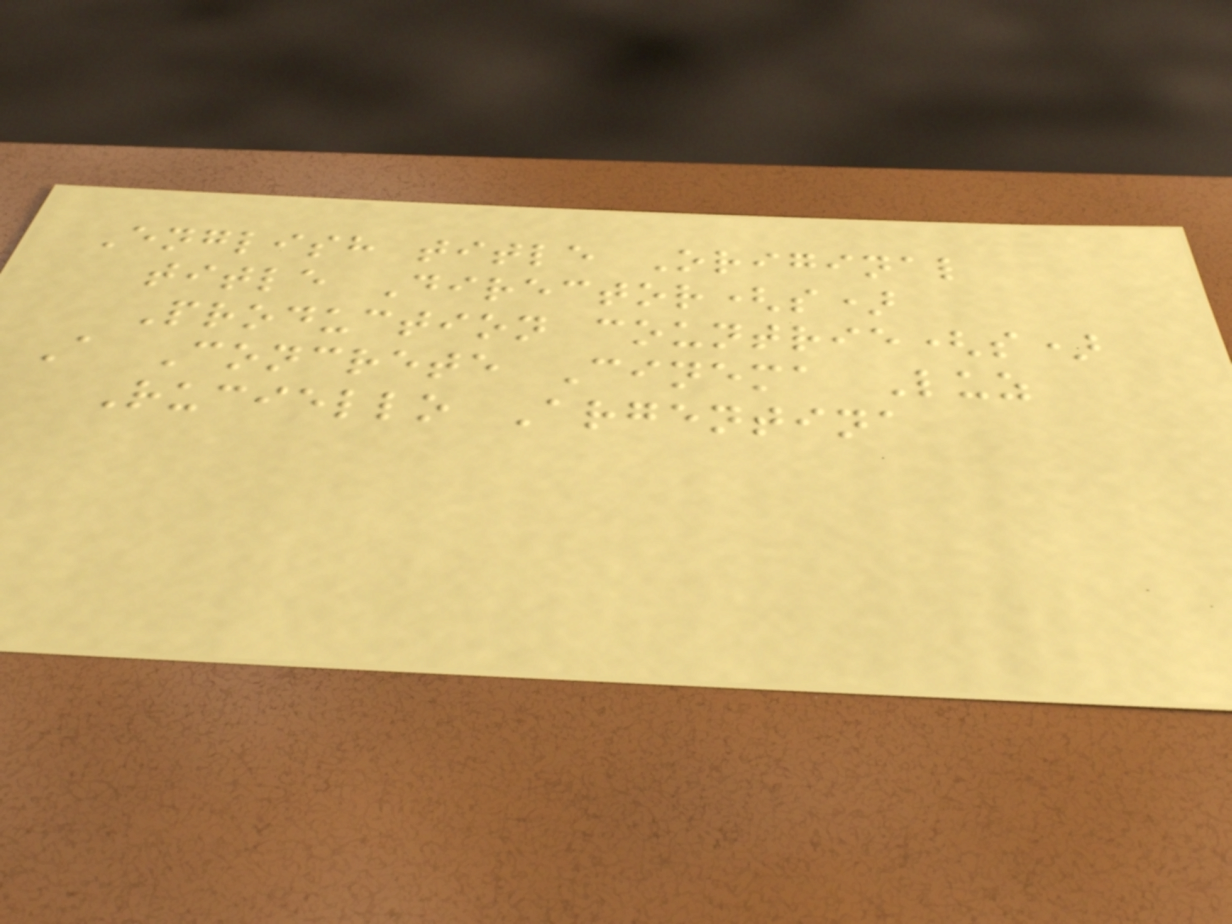English title Original
title Director(s)
Production countrie(s)
A Concrete Cinema Luz
Ruciello Argentina
